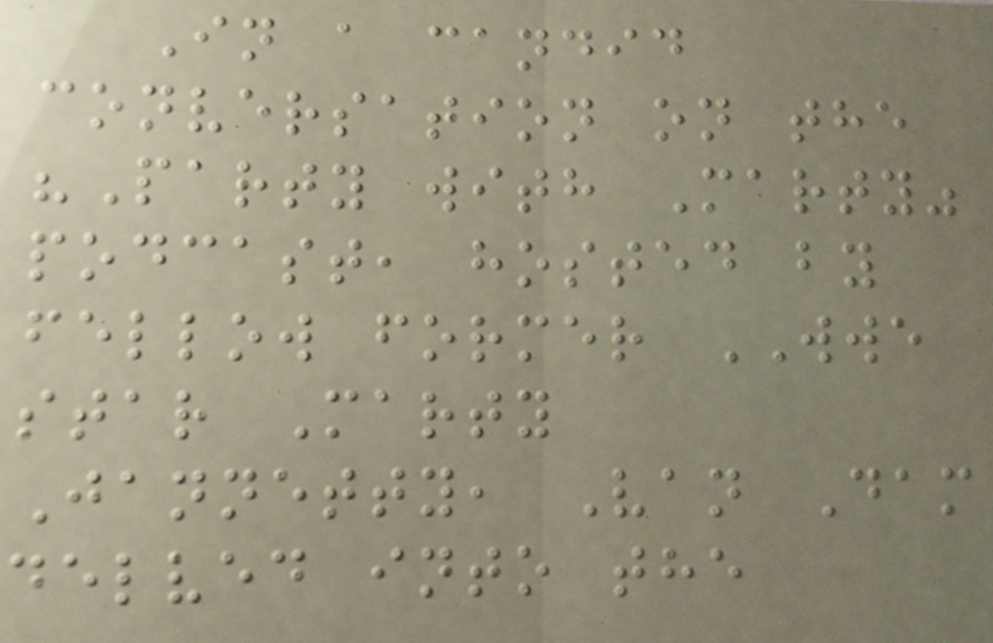In a candid
conversation on the
"Party with Marty"
podcast, hosted by
fellow former WWE
star Marty
Jannetty, Van Dam
delved into the
